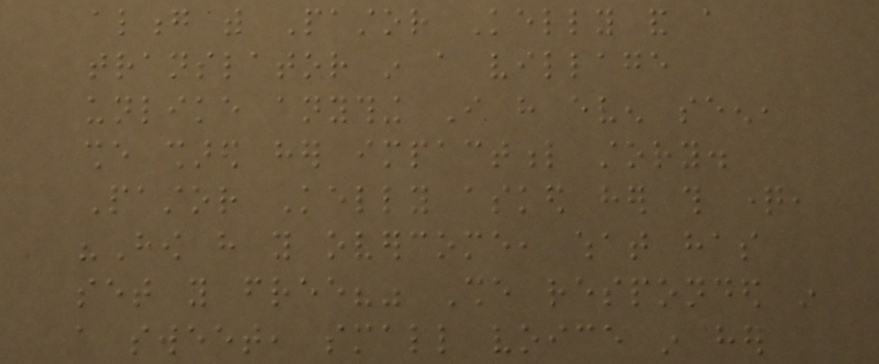along with Pastor Kelly and a
translator in a village
unlike anything I have even seen,
she shared her impactful story.
Pastor Kelly asked her this question,
"How have you overcome, what has
set you free?" She responded in
a sweet, small voice in her
